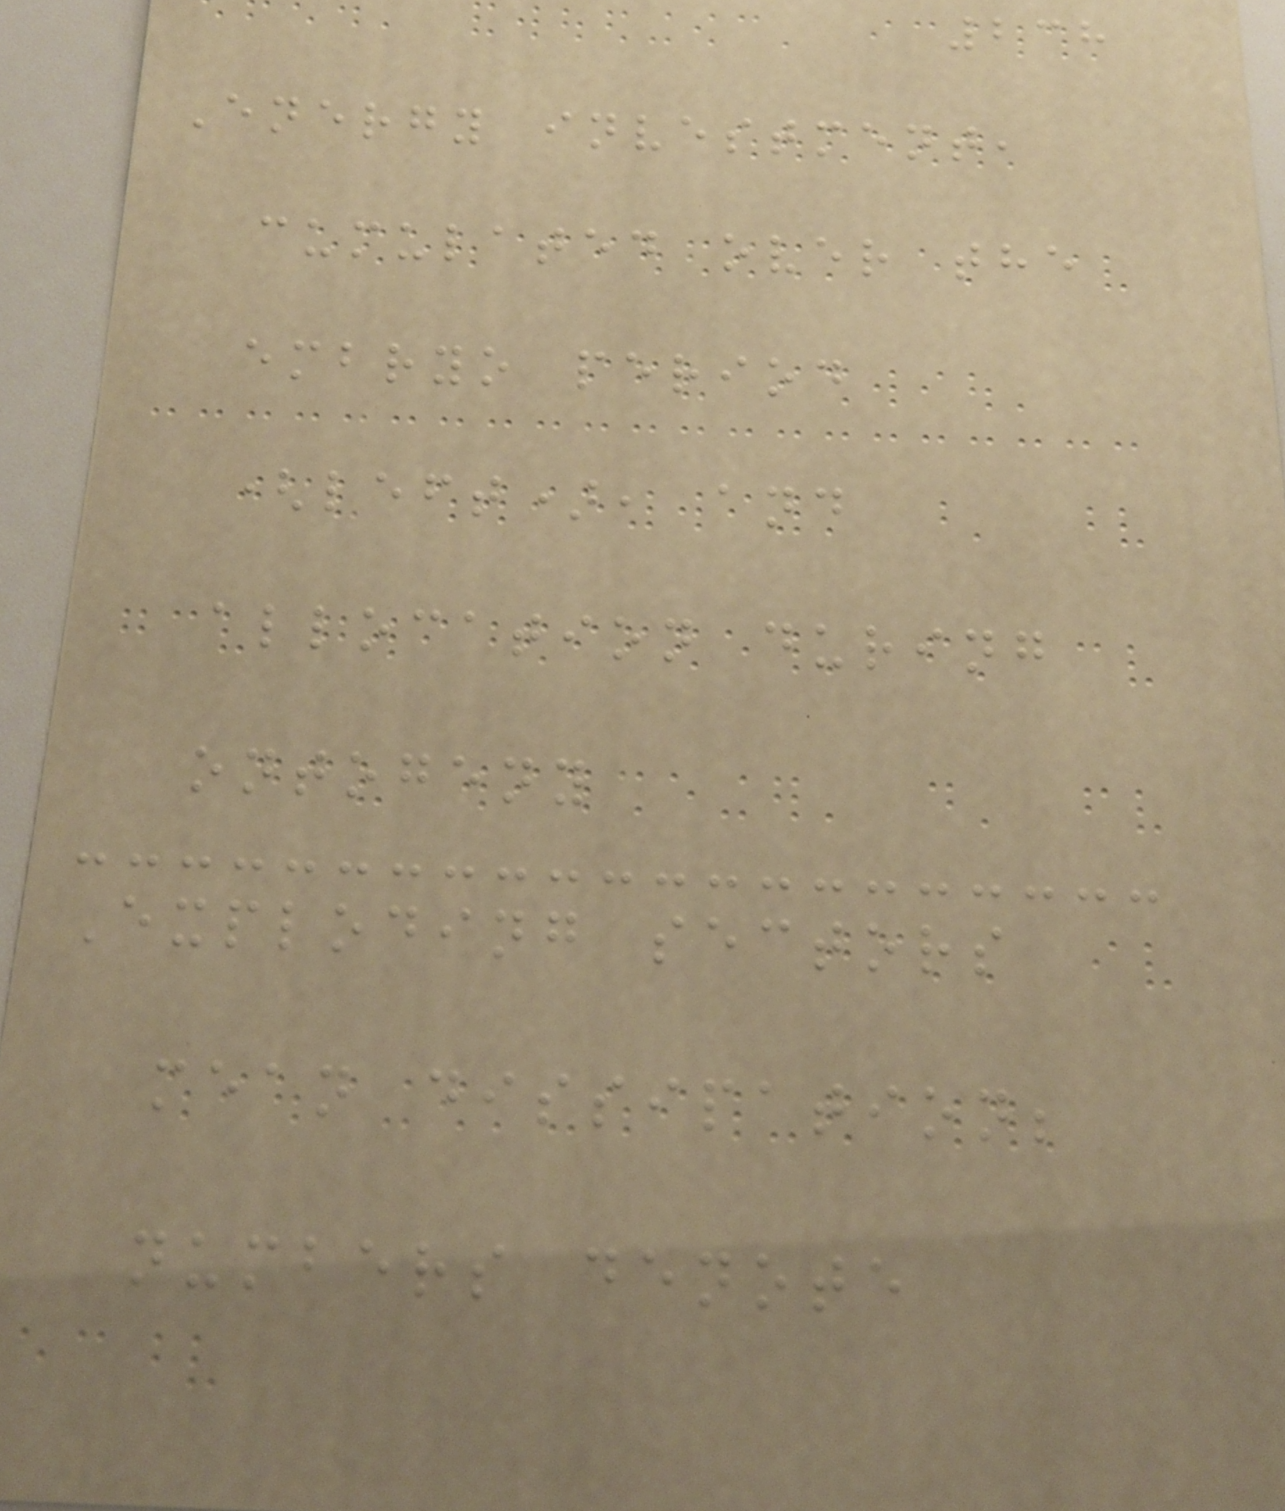238
Energy investment,
cumulated over the
embryo period
(left), and
allocation during
ontogeny
Exploding sectors
mean dissipation;
numbers denote
